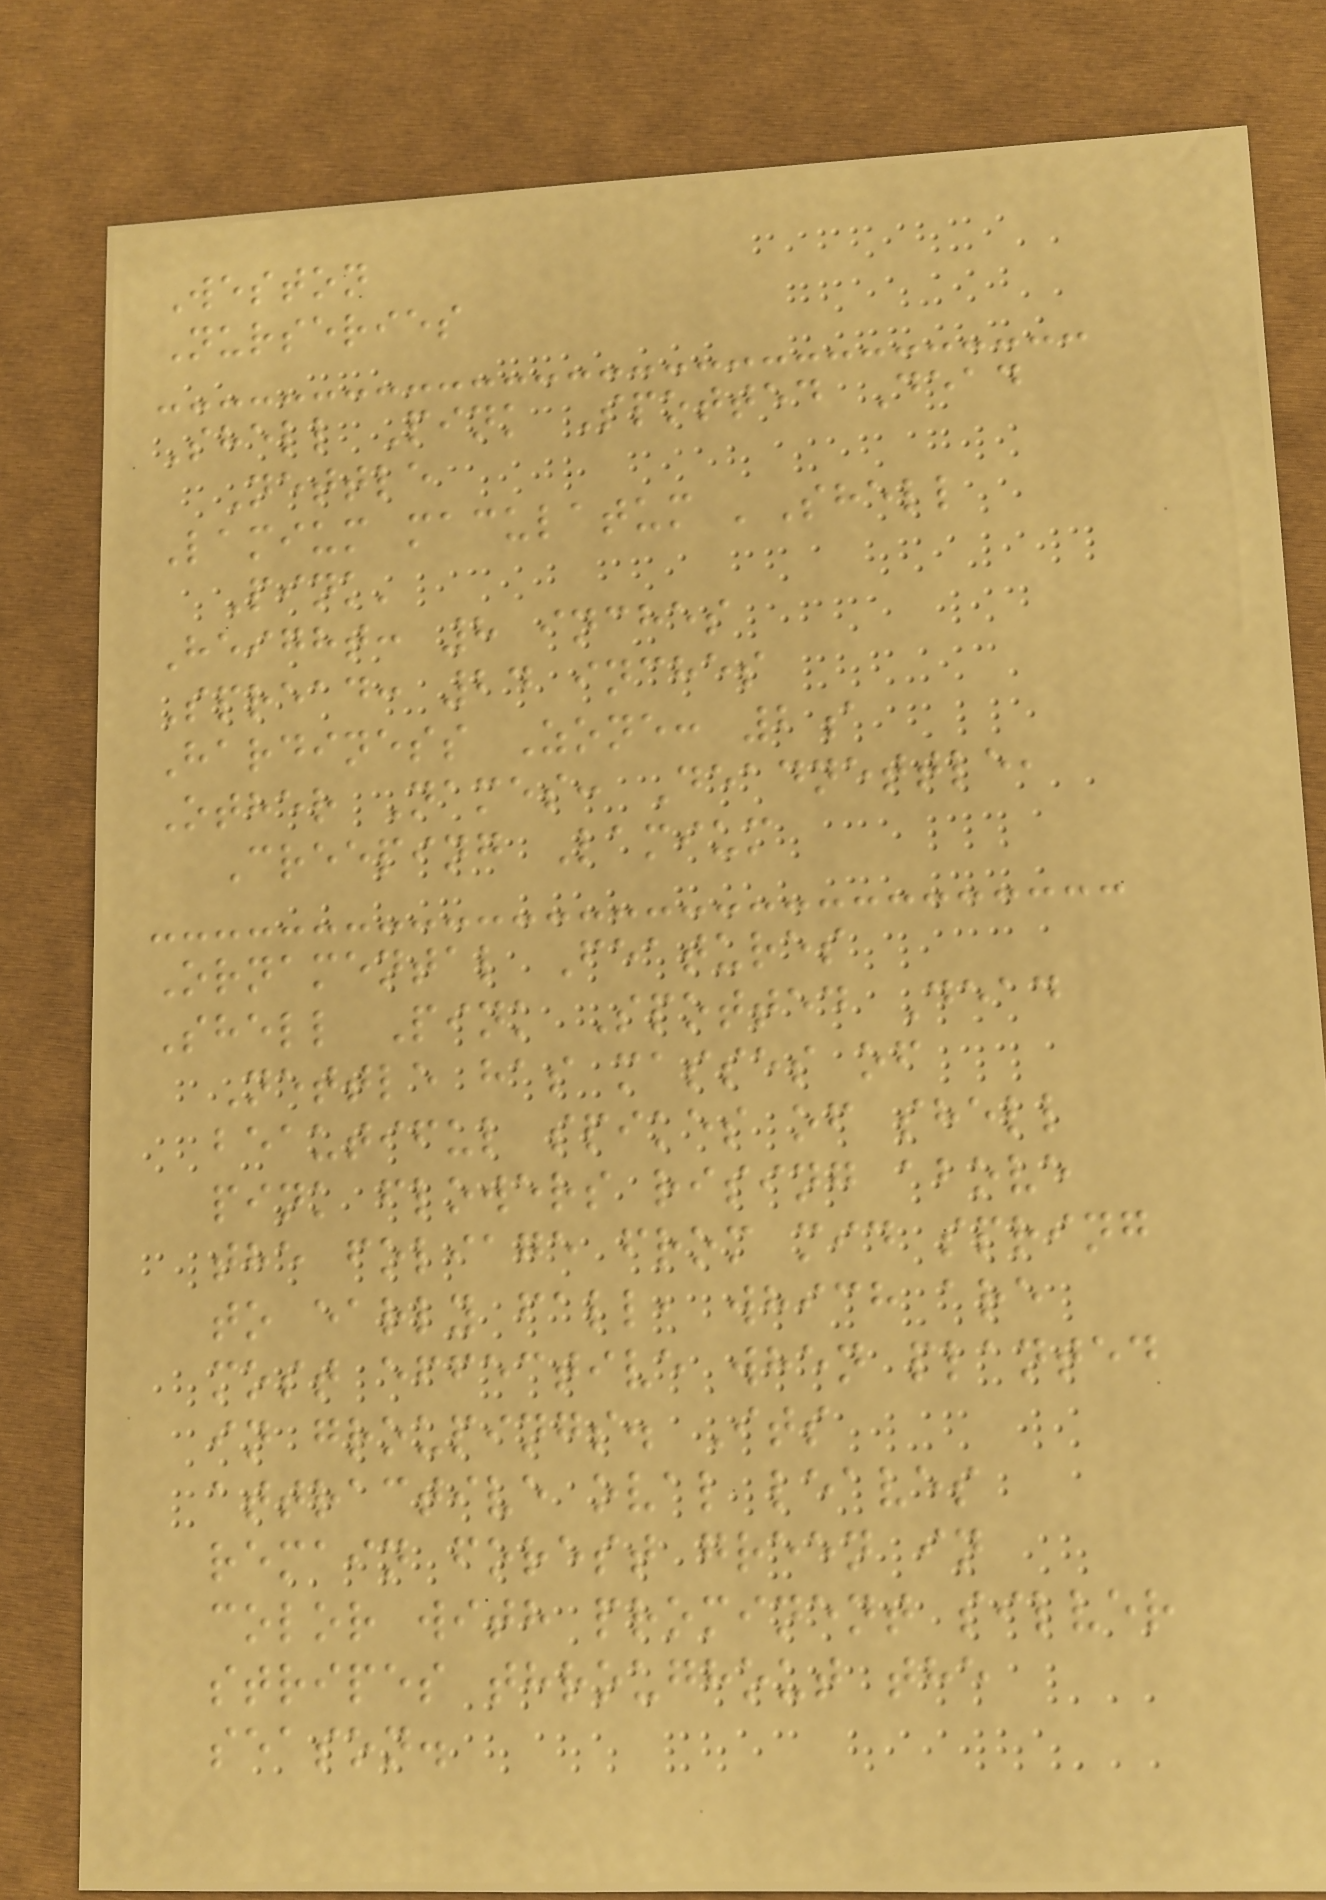Weston
Nurseries
Shell Pink Spotted Dead
Nettle
Lamium maculatum 'Shell
Pink'
Height: 8 inches
Spread: 24 inches
Hardiness Zone: 2a
Other Names: Deadnettle,
Creeping Lamium
Ornamental Features
Shell Pink Spotted Dead
Nettle has masses of
beautiful spikes of shell
pink flowers rising above
the foliage from mid spring
to early fall, which are
most effective when planted
in groupings. Its
attractive oval leaves
remain forest green in
color with prominent silver
stripes throughout the
season.
